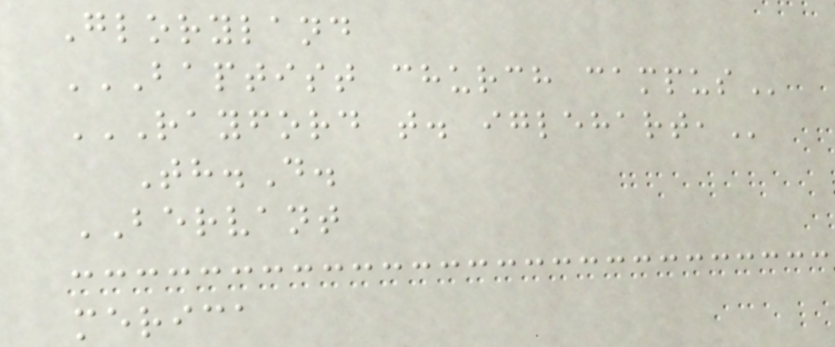Gloryland
BAPTIST CHURCH CAMPUS
RAYFORD T. IGLEHART,
Th.D.
BERVANT
merica
